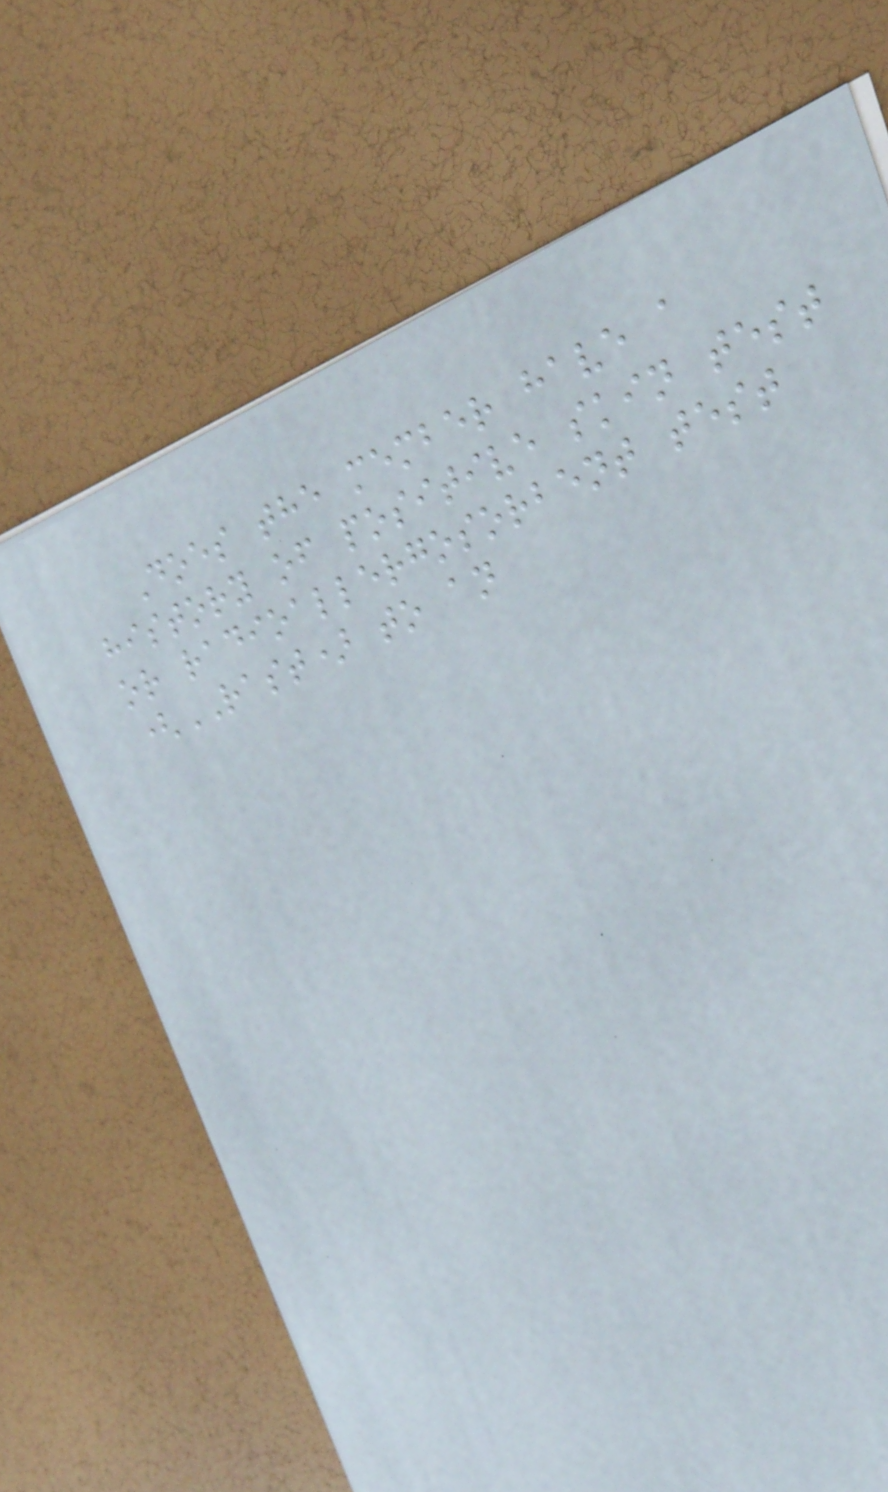Does the member have a
history of positive skin test
or radioallergosorbent test
(RAST) to an
